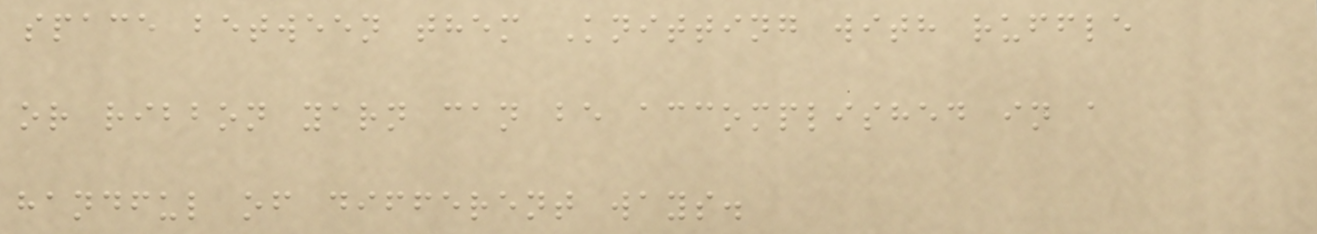space between them Knitting with ruffle
or ribbon yarn can be accomplished in a
handful of different ways.
